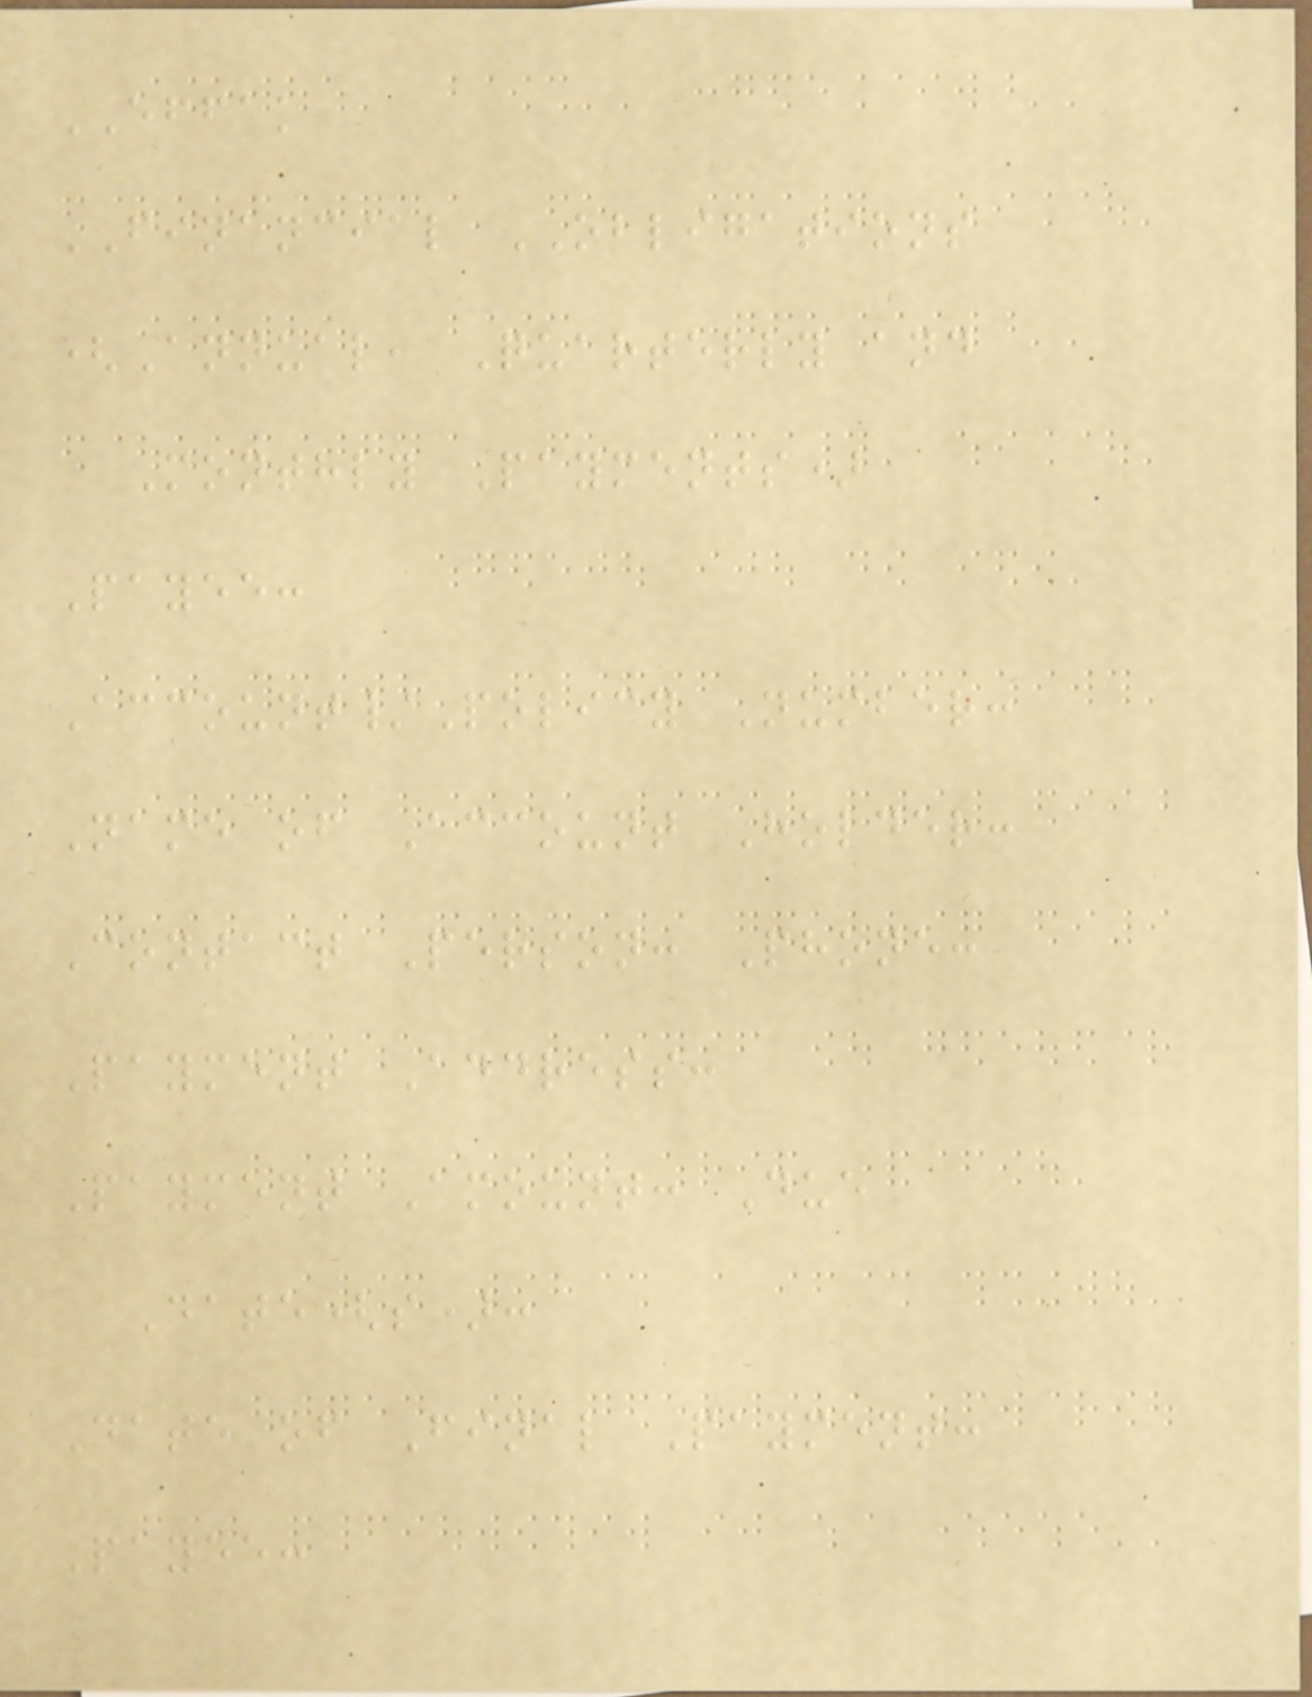EFFAK
FINANCIAL OBLIGATIONS
(Annual, Quarterly and
Monthly Payments)
Payee:
Account/Policy Number:
Name of Account Holder:
Contact Person: Phone:
Payment Address:
Payment Amount: Due
Date(s):
Date of Final Payment:
Payee:
